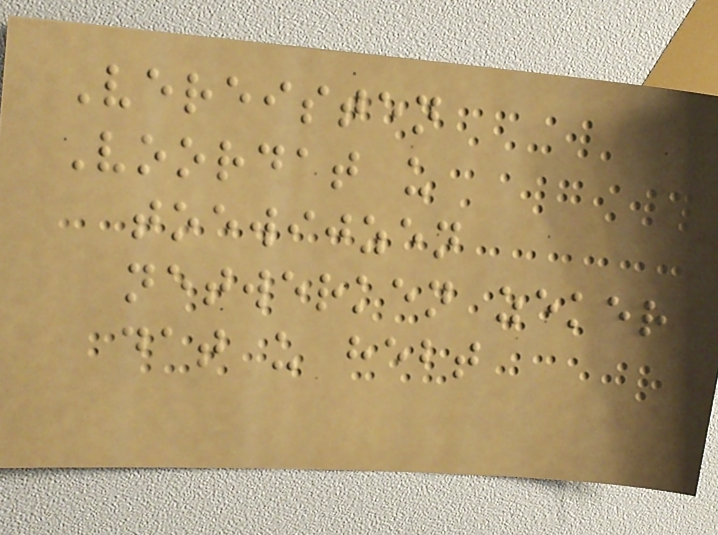Vereisten
Voordat u
toewijzen
netwerken zeker
dat u hebt
